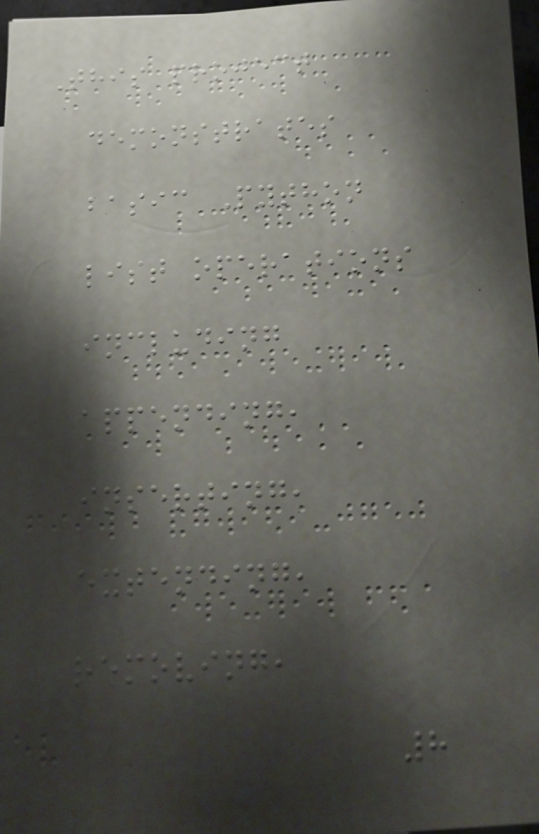This project
demonstrates
basic Python
list operations
including
appending,
inserting,
extending,
removing,
8
